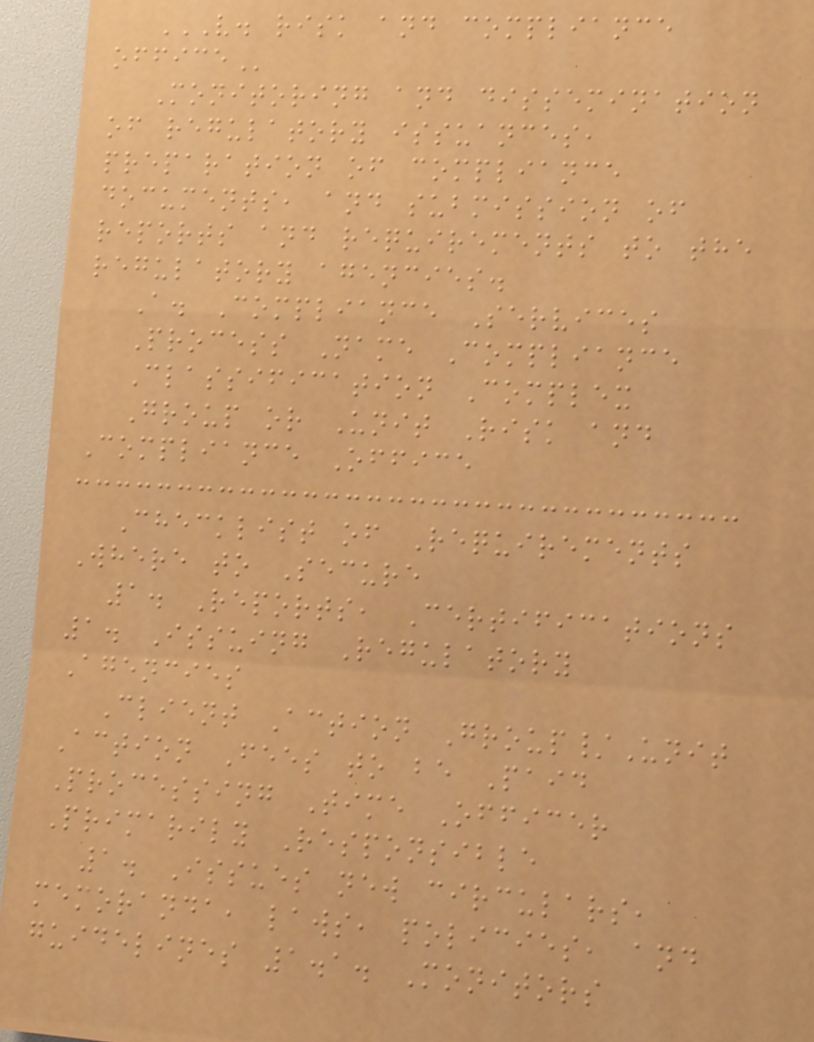V. RISK AND COMPLIANCE
OFFICE
Monitoring and dissemination
of regulatory issuances,
preparation of compliance
documents, and submission of
reports and requirements to the
regulatory agencies.
A. Compliance Services
Process Name Compliance
Classification Complex
Group or Unit Risk and
Compliance Office
Checklist of Requirements
Where to Secure
1. Reports, Certifications
1. Issuing Regulatory
Agencies
Client Action Group/Unit
Action Fees to be Paid
Processing Time Officer
Primarily Responsible
1. Issues new circulars,
memoranda, laws, policies, and
guidelines 1.1. Monitors
